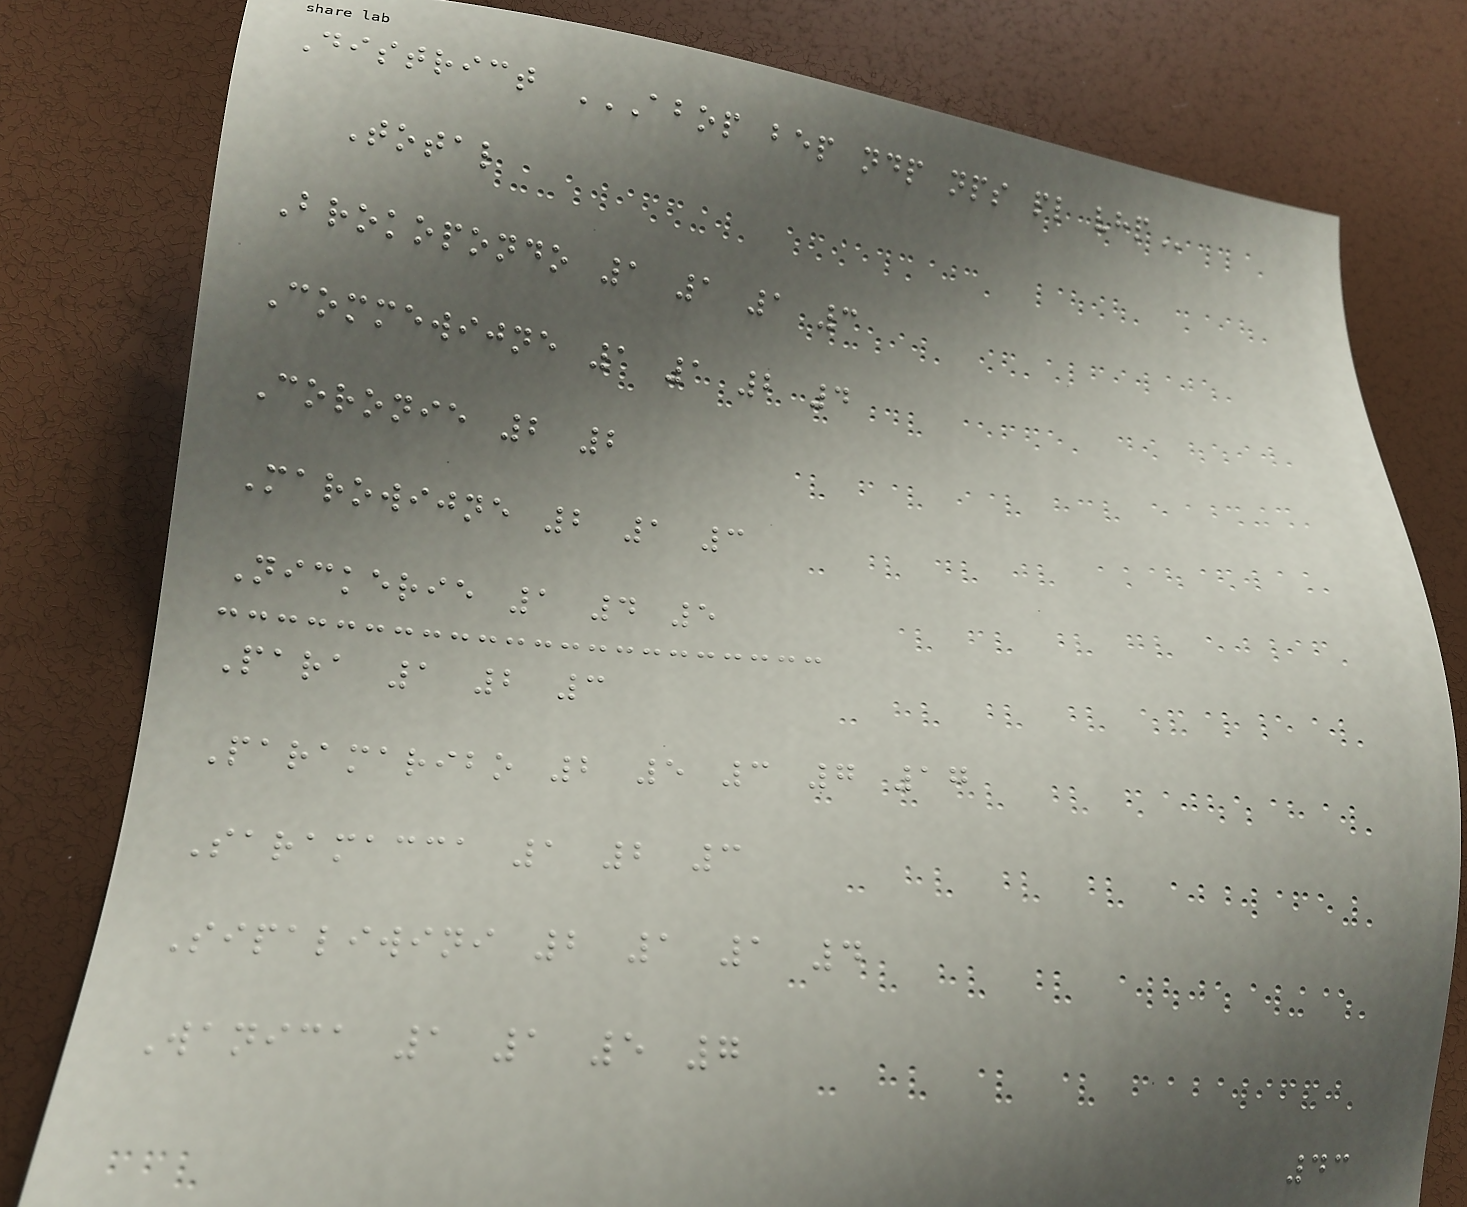District ABOP BEP NDP NPS PL VHP
Total
Brokopondo 1 1 1 3
Commewijne 1 1 2 4
Coronie 2 2
Marowijne 2 1 3
Nickerie 1 4 5
Para 1 2 3
Paramaribo 2 5 3 7 17
Saramacca 1 2 3
Sipaliwini 2 1 1 4
Wanica 1 1 5 7
43
